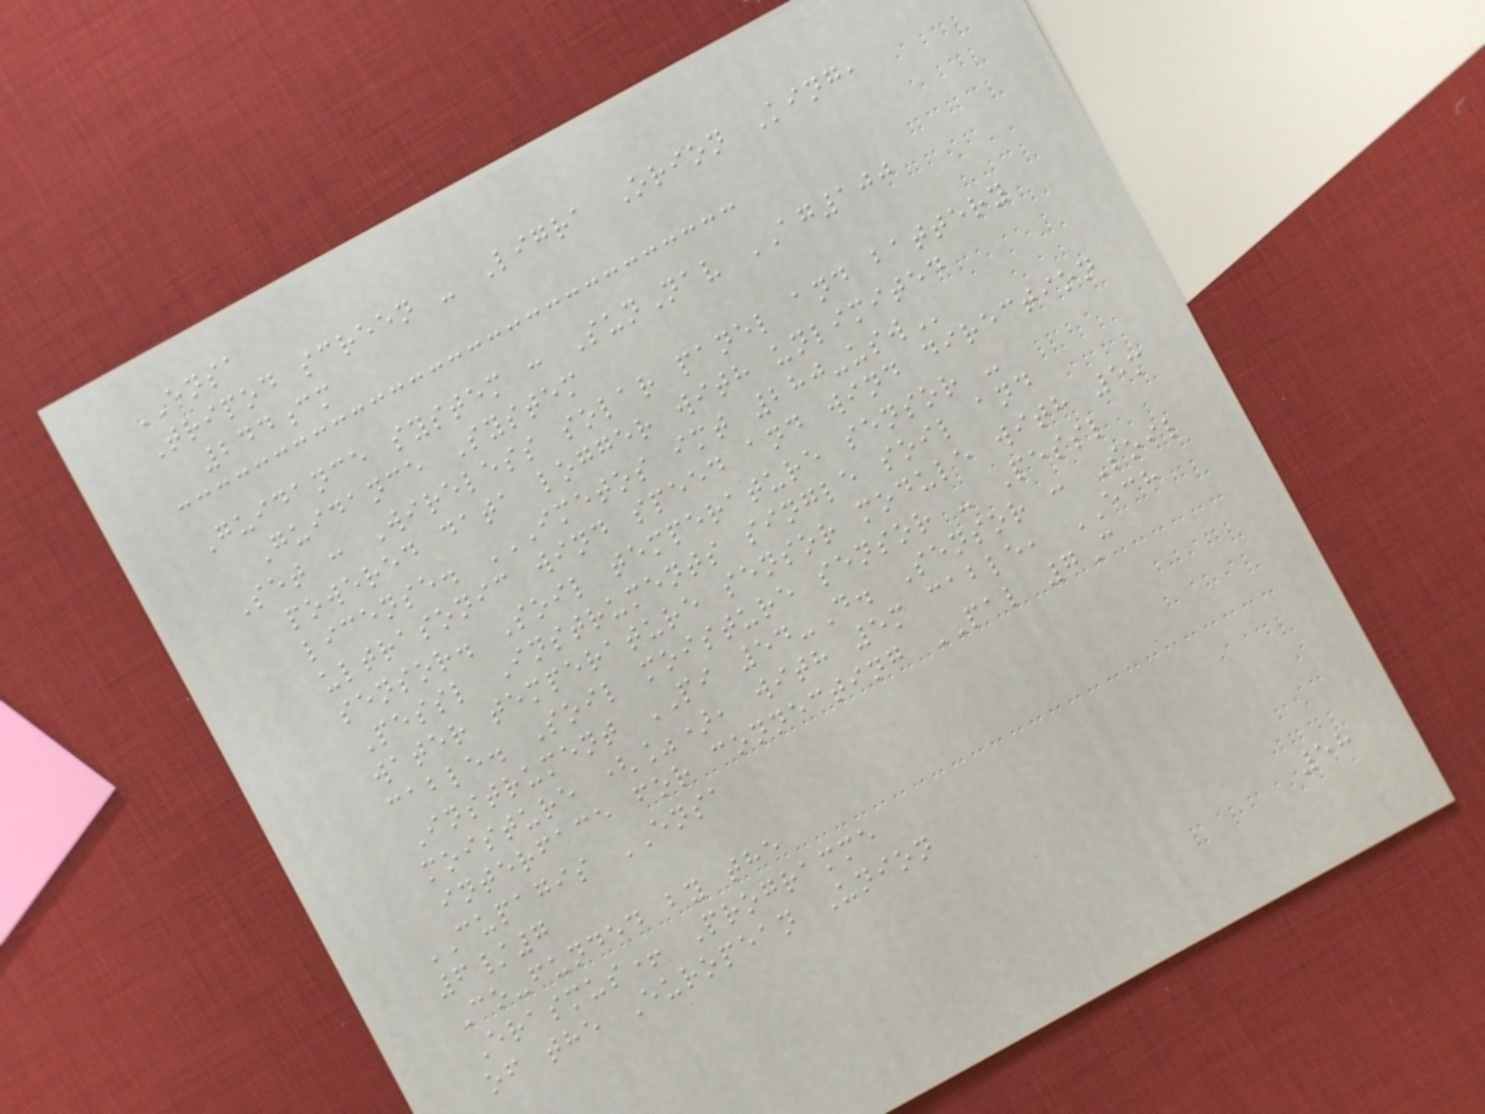ENSA
Tripod screen - Ligra Orion King,
244cm
Guidance system : SunNav AG100
Guidance System
Set : Wireless solar panel and battery
powered data logger with unlimited
license. IMETOS IMT 280-USW
ultrasonic wind speed and wind direction
sensor. Soil temperature sensor -
Pessl Instruments single soil and
water temperature sensor module with 5m
cable. Soil moisture sensor - Pessl
Instrument PI 54-D. Sensor : Soil
moisture (%), with 5m cable, ECH
interface for connecting PAL 7C
CUPAGIS ENSA
6/7
Co-funded by the
Erasmus+ Programme
of the European Union
58
